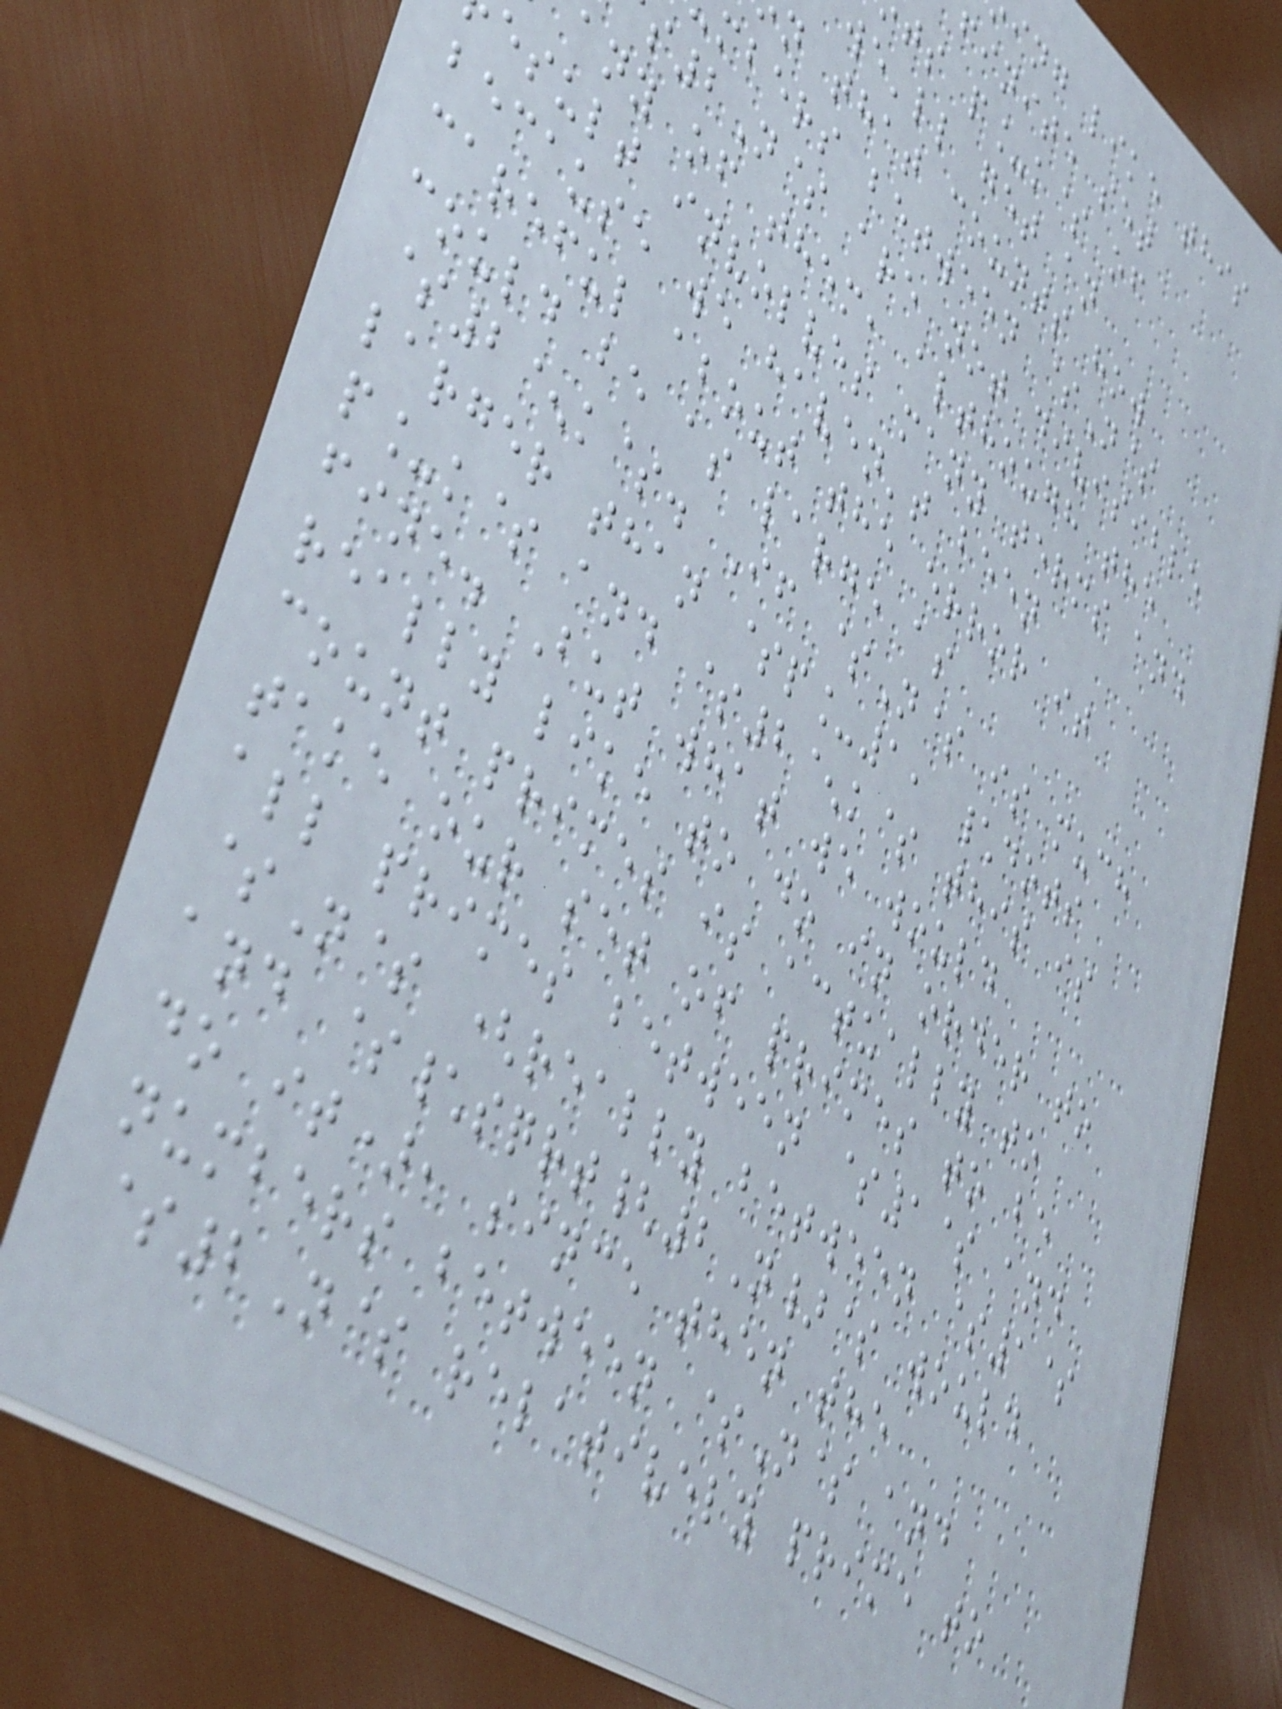ing like this
finite set
ts p_k$ of
we'll get an
n that counts how
mbers between $N$
2N$ are not divisible
any of them, although the
esult involves many terms and
because we haven't been
careful about the error it
could be as large as
$2^k$. If $N$ is much
larger than $p_1, \dots
p_k$ and $2^k$ this is
fine. But what we would
really like to do in order to
count primes is actually to
take our set of primes to be
all primes between $1$ and
$N$ (really between $1$
and $\sqrt{2N}$ would
do it), since then the
numbers between $N$ and
$2N$ relatively prime to
